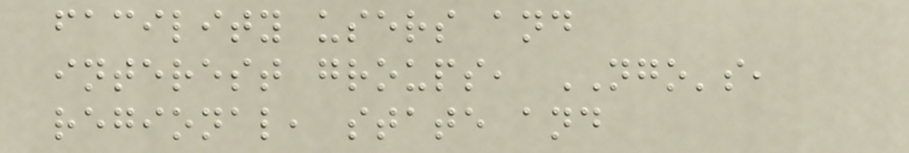facility users and
interest groups, NGO's,
regional, state and
